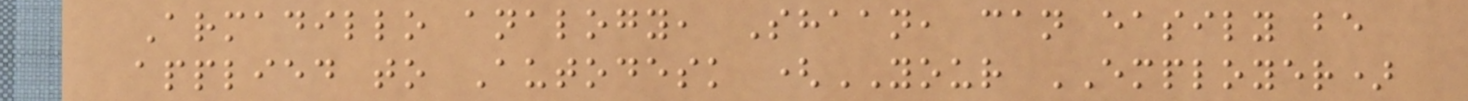Armadillo analogy, Shaan, can easily be
applied to Autodesk (YOUR EMPLOYER)
